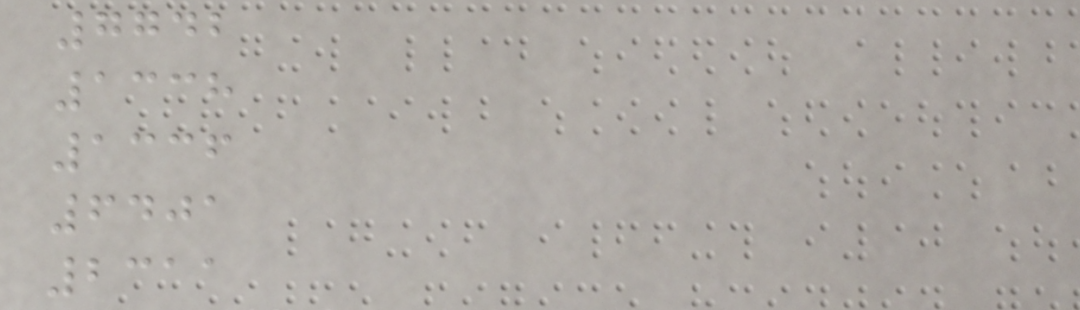7742
1338
1336
6401
2311
